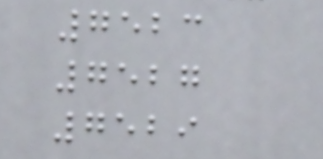7523
7527
7529
